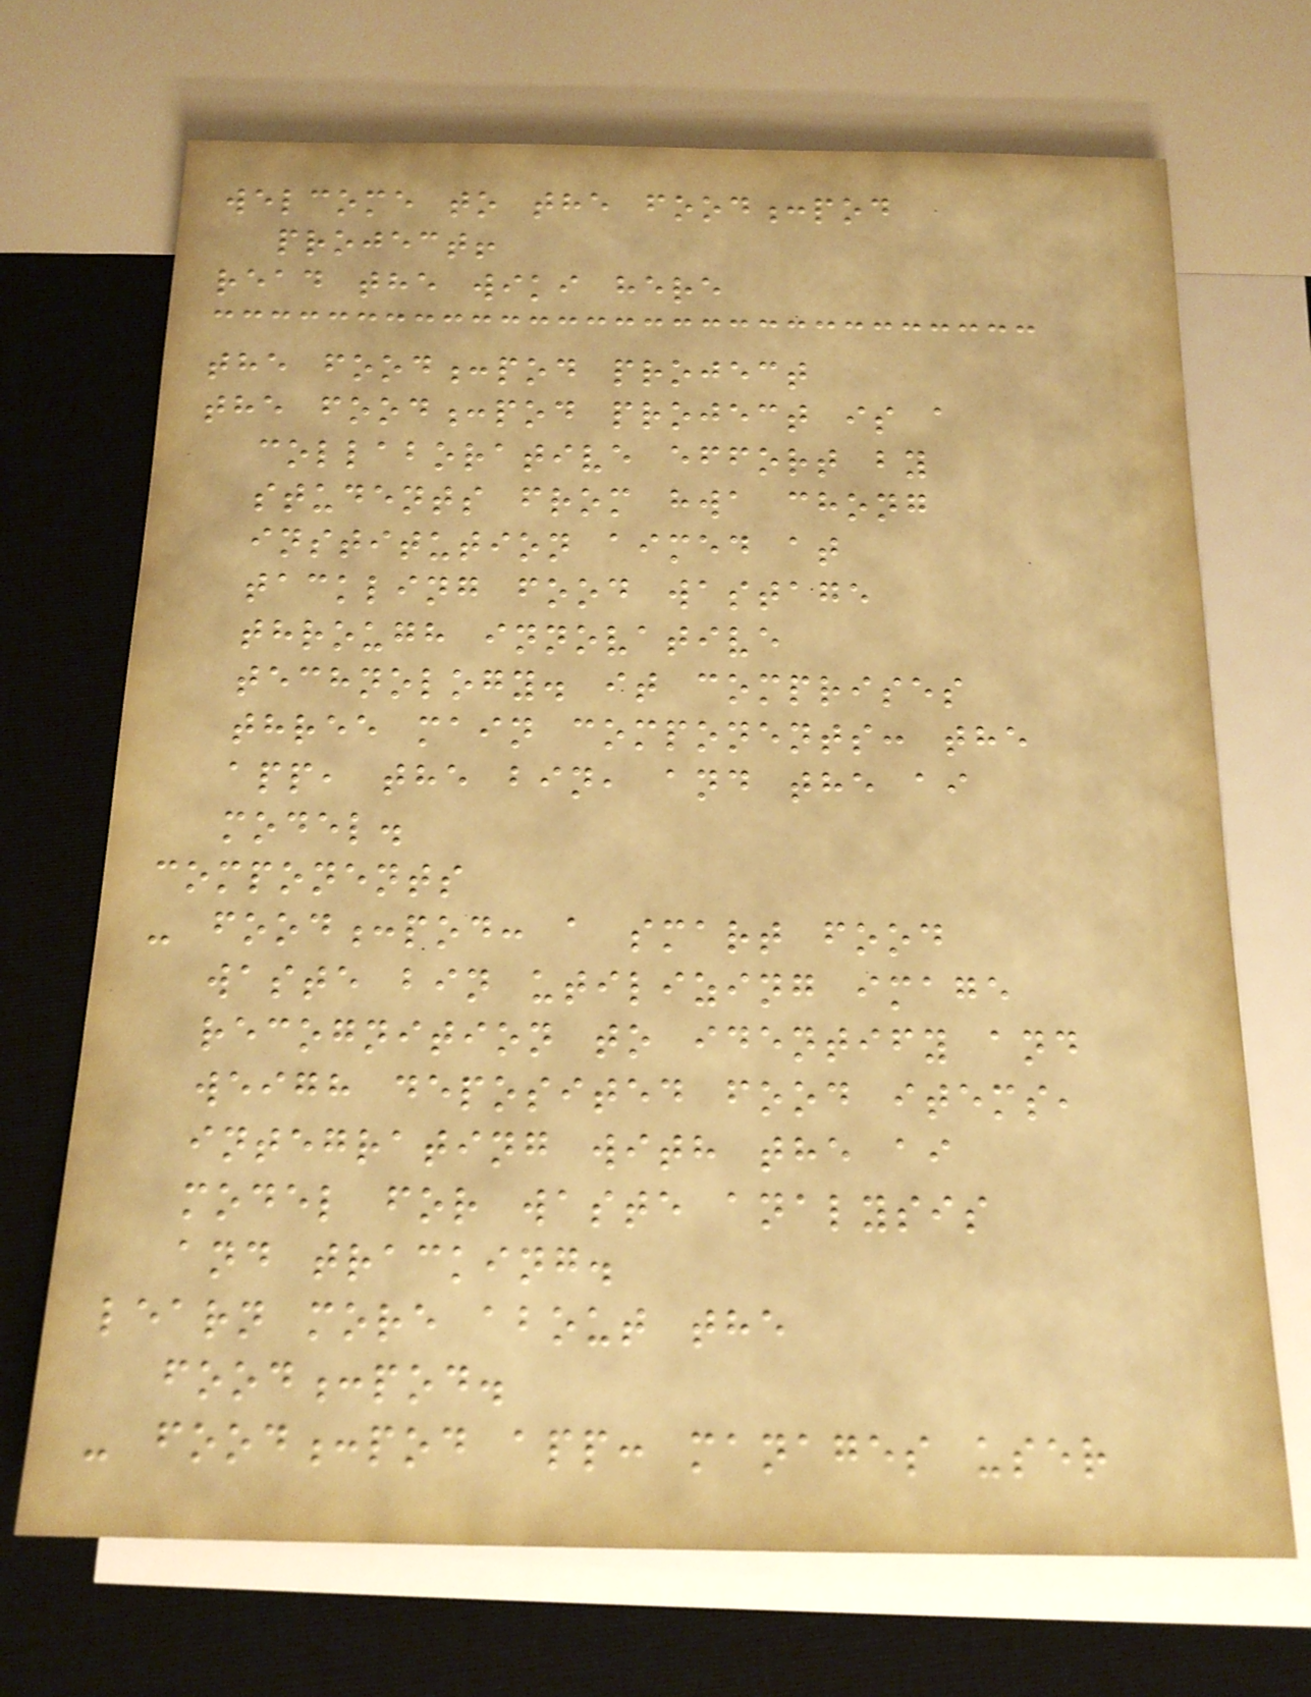welcome to the food:pod
project!
read the wiki here
the food:pod project
the food:pod project is a
collaborative effort by
students from hwa chong
institution aimed at
tackling food wastage
through innovative
technology. it comprises
three main components: the
app, the bin, and the ai
model.
components
- food:pod: a smart food
waste bin utilizing image
recognition to identify and
weigh deposited food items,
integrating with the ai
model for waste analysis
and tracking.
learn more about the
food:pod.
- food:pod app: manages user
